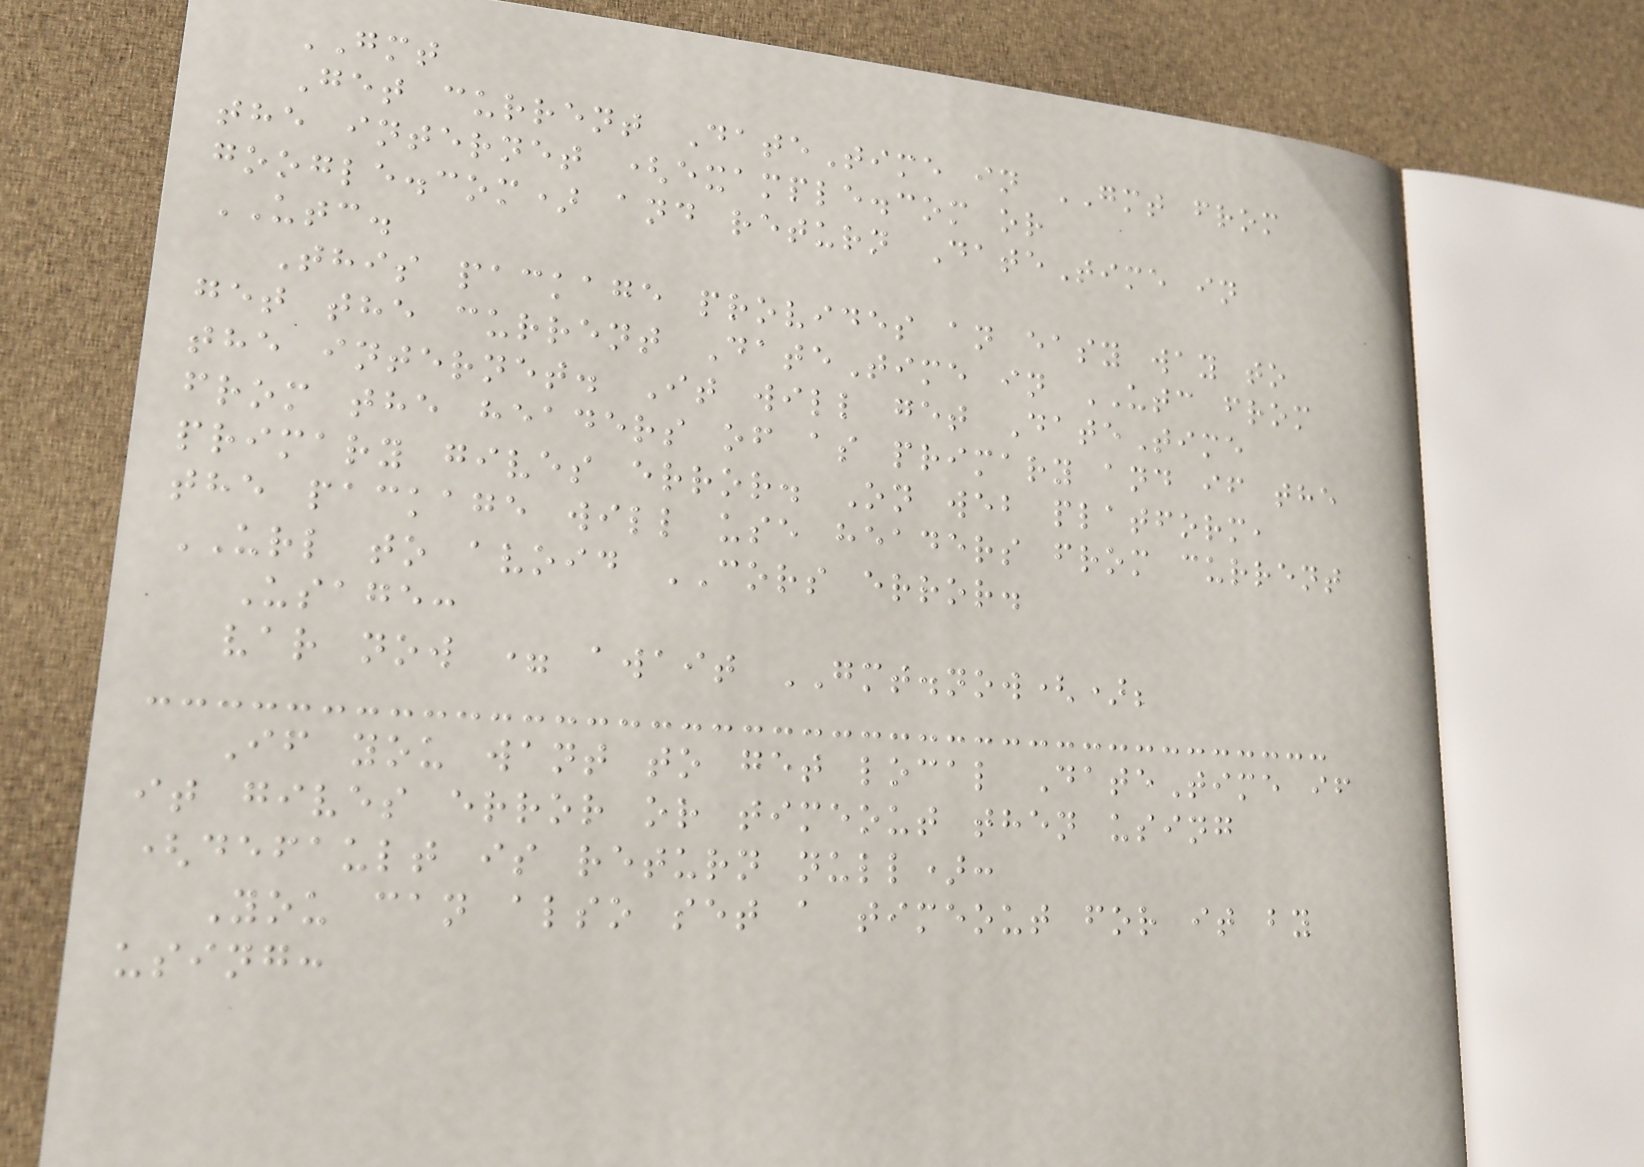GMT
Get current DateTime in GMT from
the internet (example.com or
google.com) and return DateTime in
UTC.
This package provides an easy way to
get the current DateTime in UTC from
the internet. It will get DateTime
from the headers of as primary and if the
primary gives error. On web platform,
the package will use headers from current
URL to avoid CORS error.
Usage:
var now = await GMT.now();
If you want to get local DateTime if
it gives error or timeout then using
(default is return null):
You can also set a timeout for it by
using:
